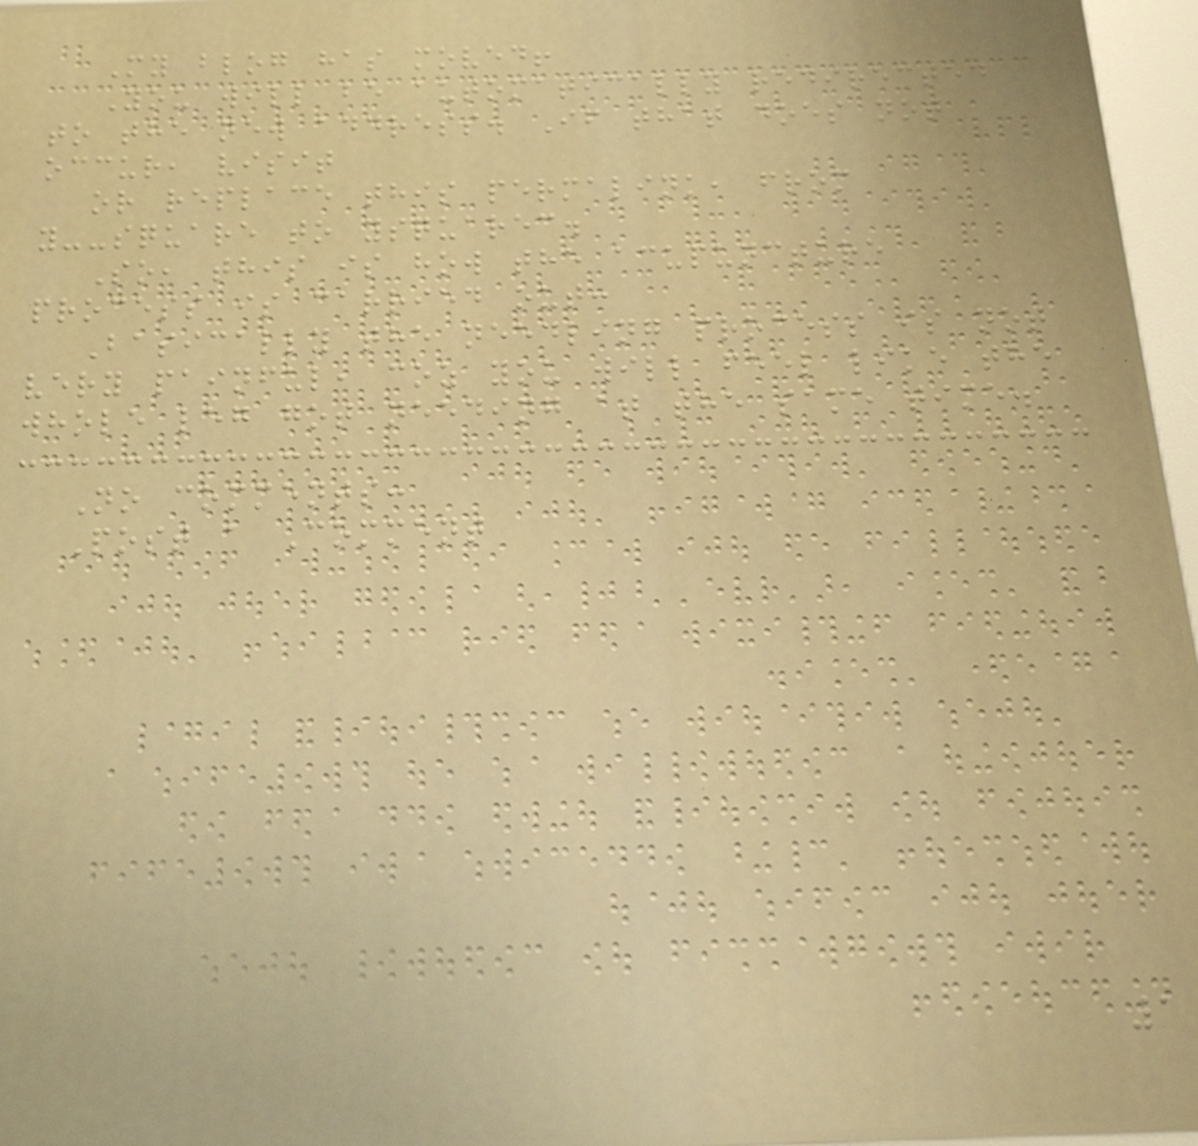My blog has moved!
You will be automatically redirected
to the new address. If that does not
occur, visit
or replace this permalink, from
y--square to ysquarec.
So, this is how the acupuncture
process is carried out:
Basically the needling process is not
very painful, coz you will feel like the
whole leg got needing at the same time.
No comments:
Post a Comment
1
